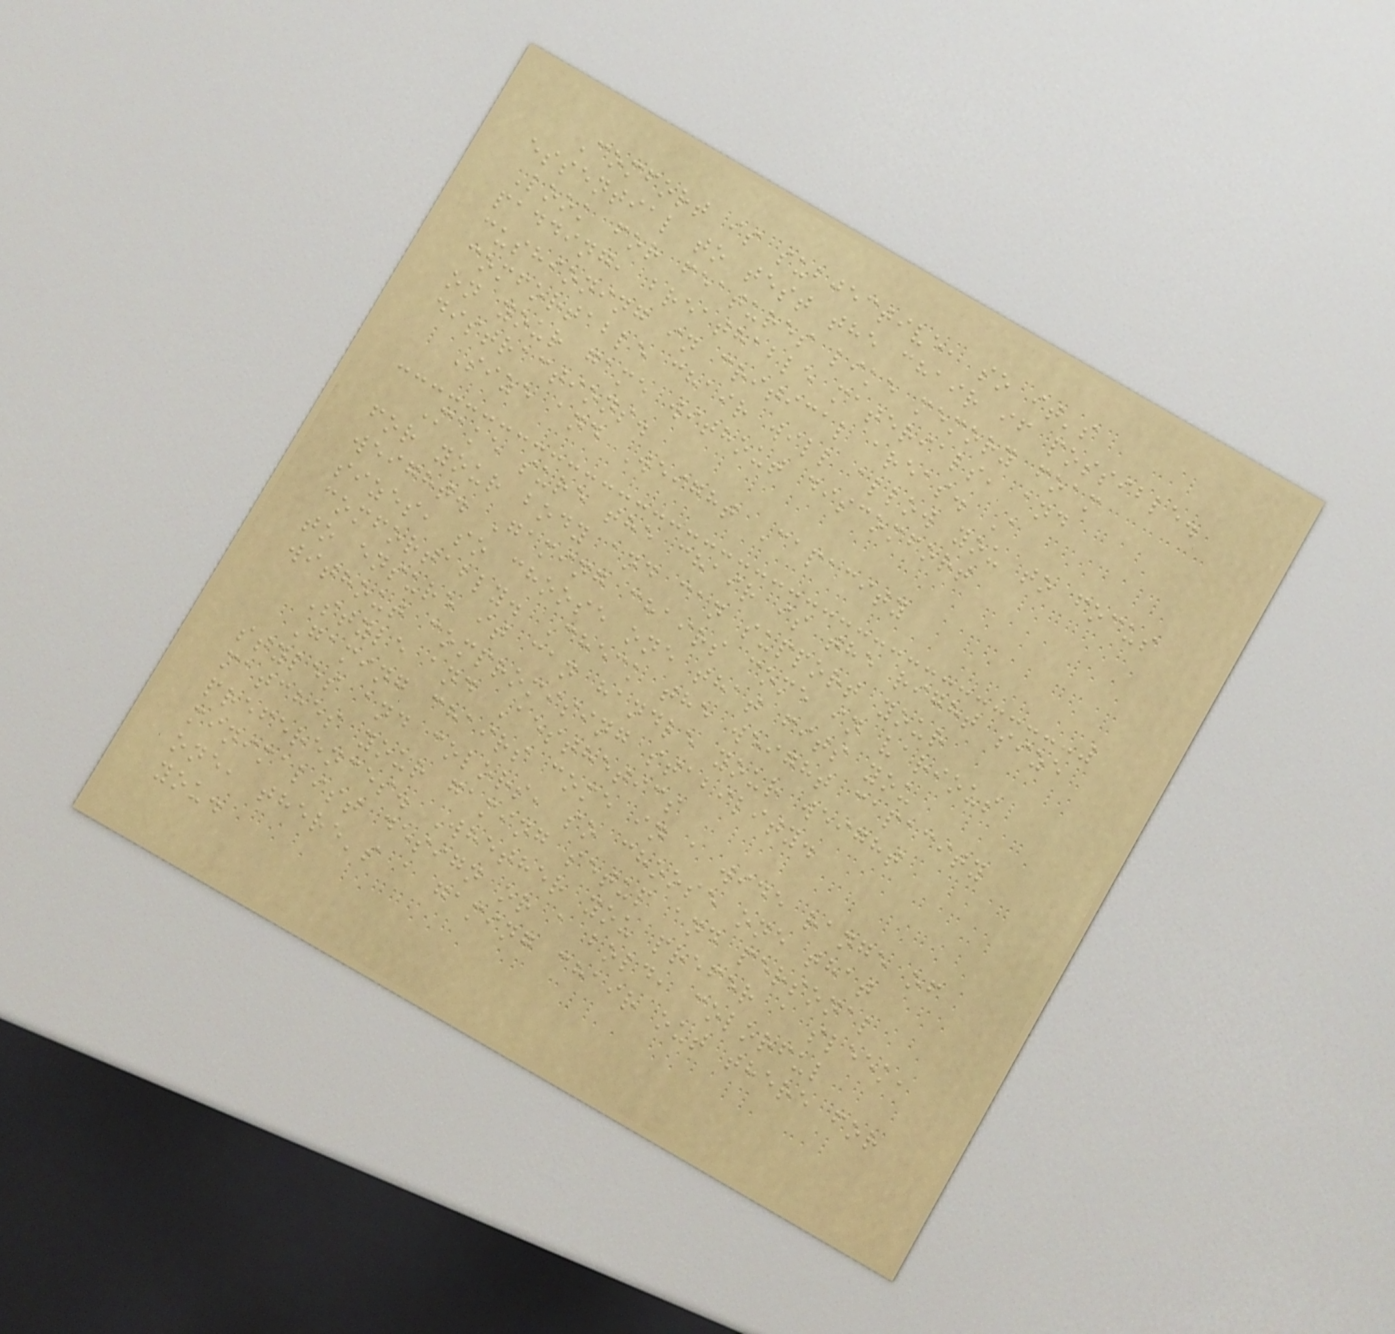Comfort is subjective, so it's
essential to test the chair if possible.
Look for features like memory foam
padding, breathable materials, and
cushioning in critical areas. A
comfortable chair will allow you to focus
on your game without discomfort
distractions.
Size and Weight Capacity
Make sure the chair is the right size
for your body and can support your
weight. Gaming chairs come in various
sizes, so choose one that fits you
comfortably. Check the weight capacity
to ensure it can handle your weight
without compromising stability.
Style and Aesthetics
Gaming chairs come in a wide range of
styles and colors, so choose one that
matches your gaming setup and personal
preferences. Whether you prefer a sleek,
minimalist design or a bold, colorful
one, there's a gaming chair out there for
you.
